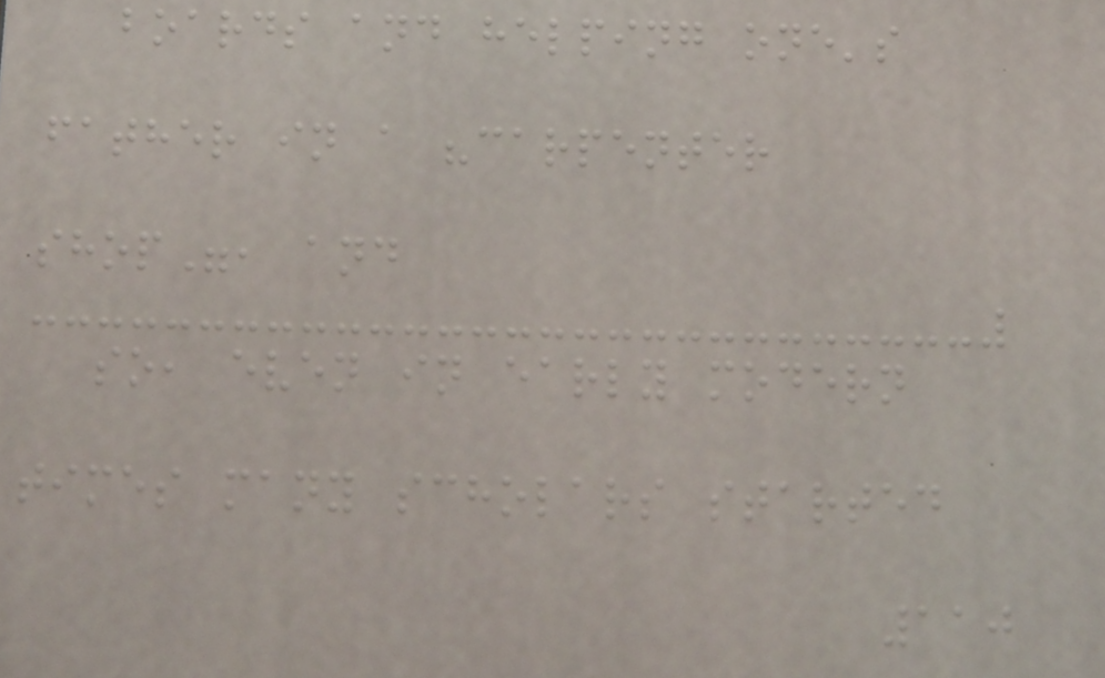boards and helping one's
father in a "carpenter
shop", and
so, even in early modern
times many scholars started
110
